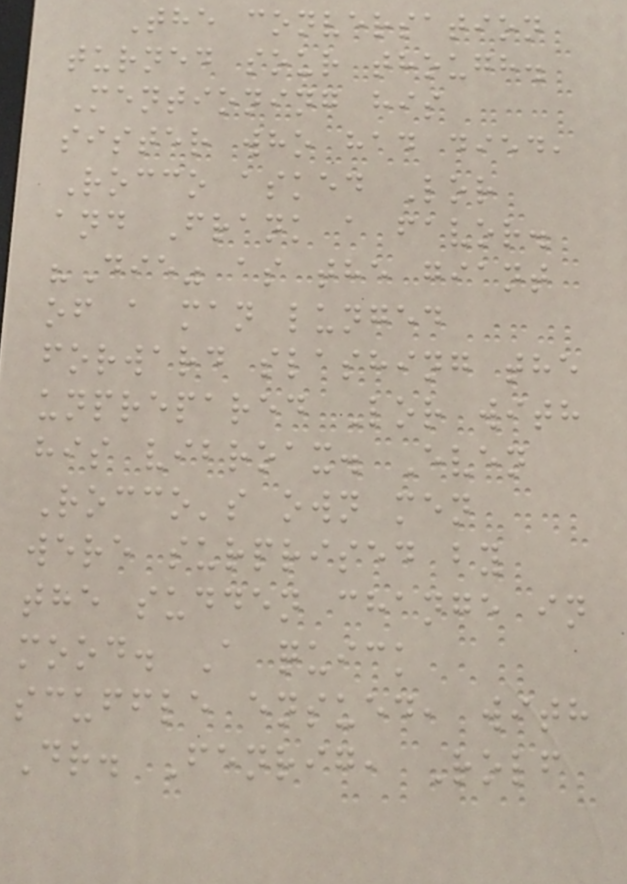The conversation
turned sour though.
Mentioning his
sister who had died,
Rocco asked Lor
and Frank a favor.
"Die" as the giant
of a man lunged
forward slashing the
unprepared Lor with
his vibroax. Even
Rocco's own men
were surprised by
the sudden change in
mood. A quick
scuffle ensued, with
Dr. Fenrig, Rolf
